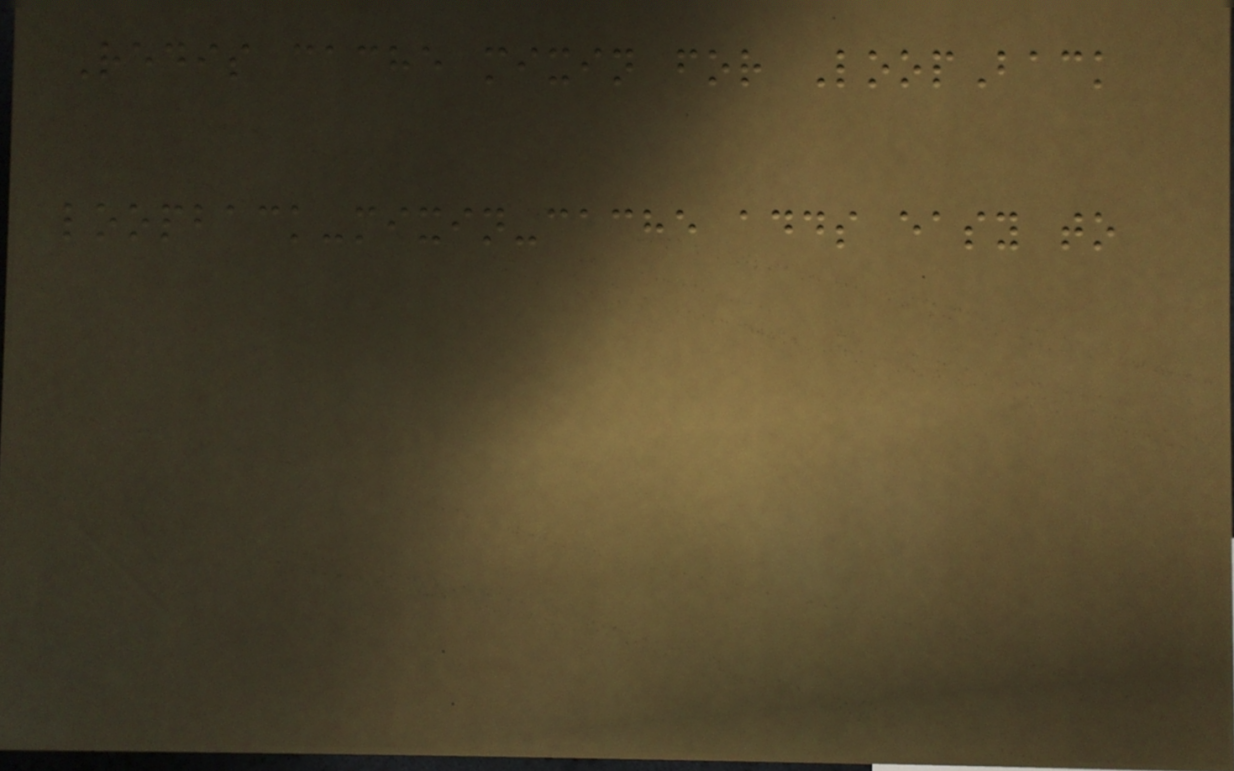Redis cache mixin for LoopBack
loopback-mixin-cache adds easy to
